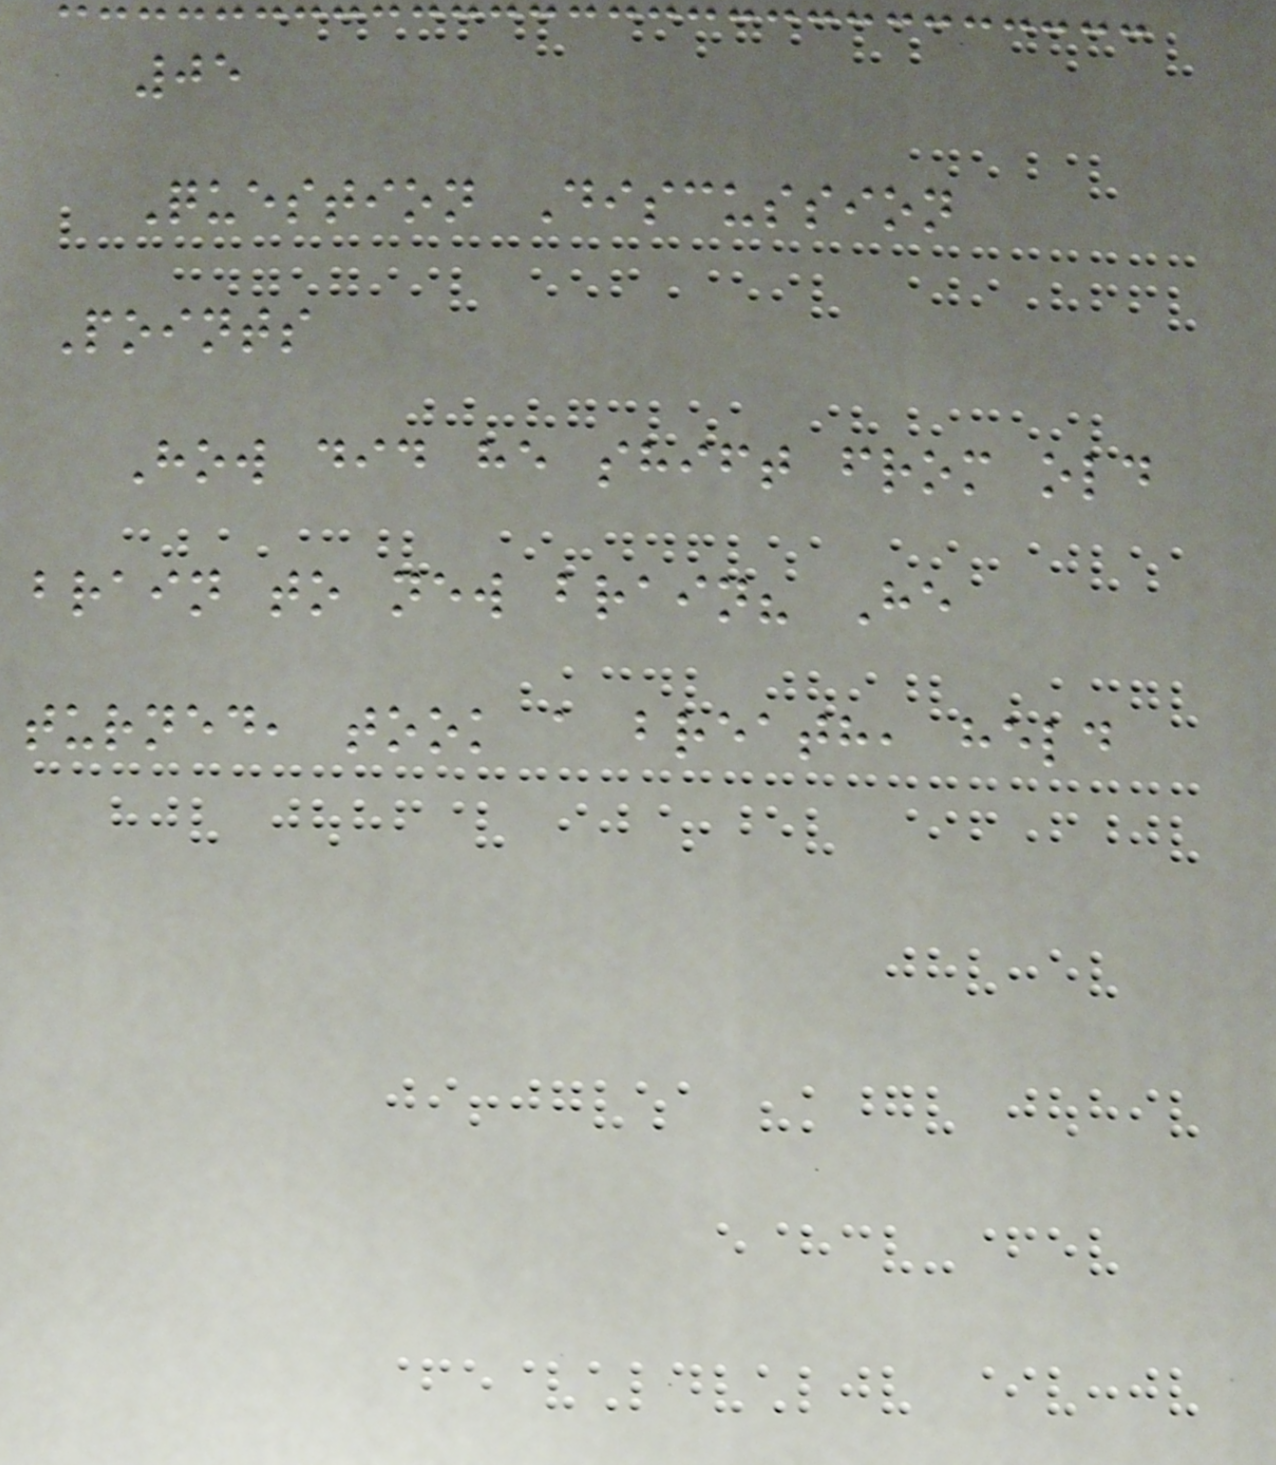05
Question Discussion
Points
How did he shift from old
brain to new brain? He
turned, took a breath, held
